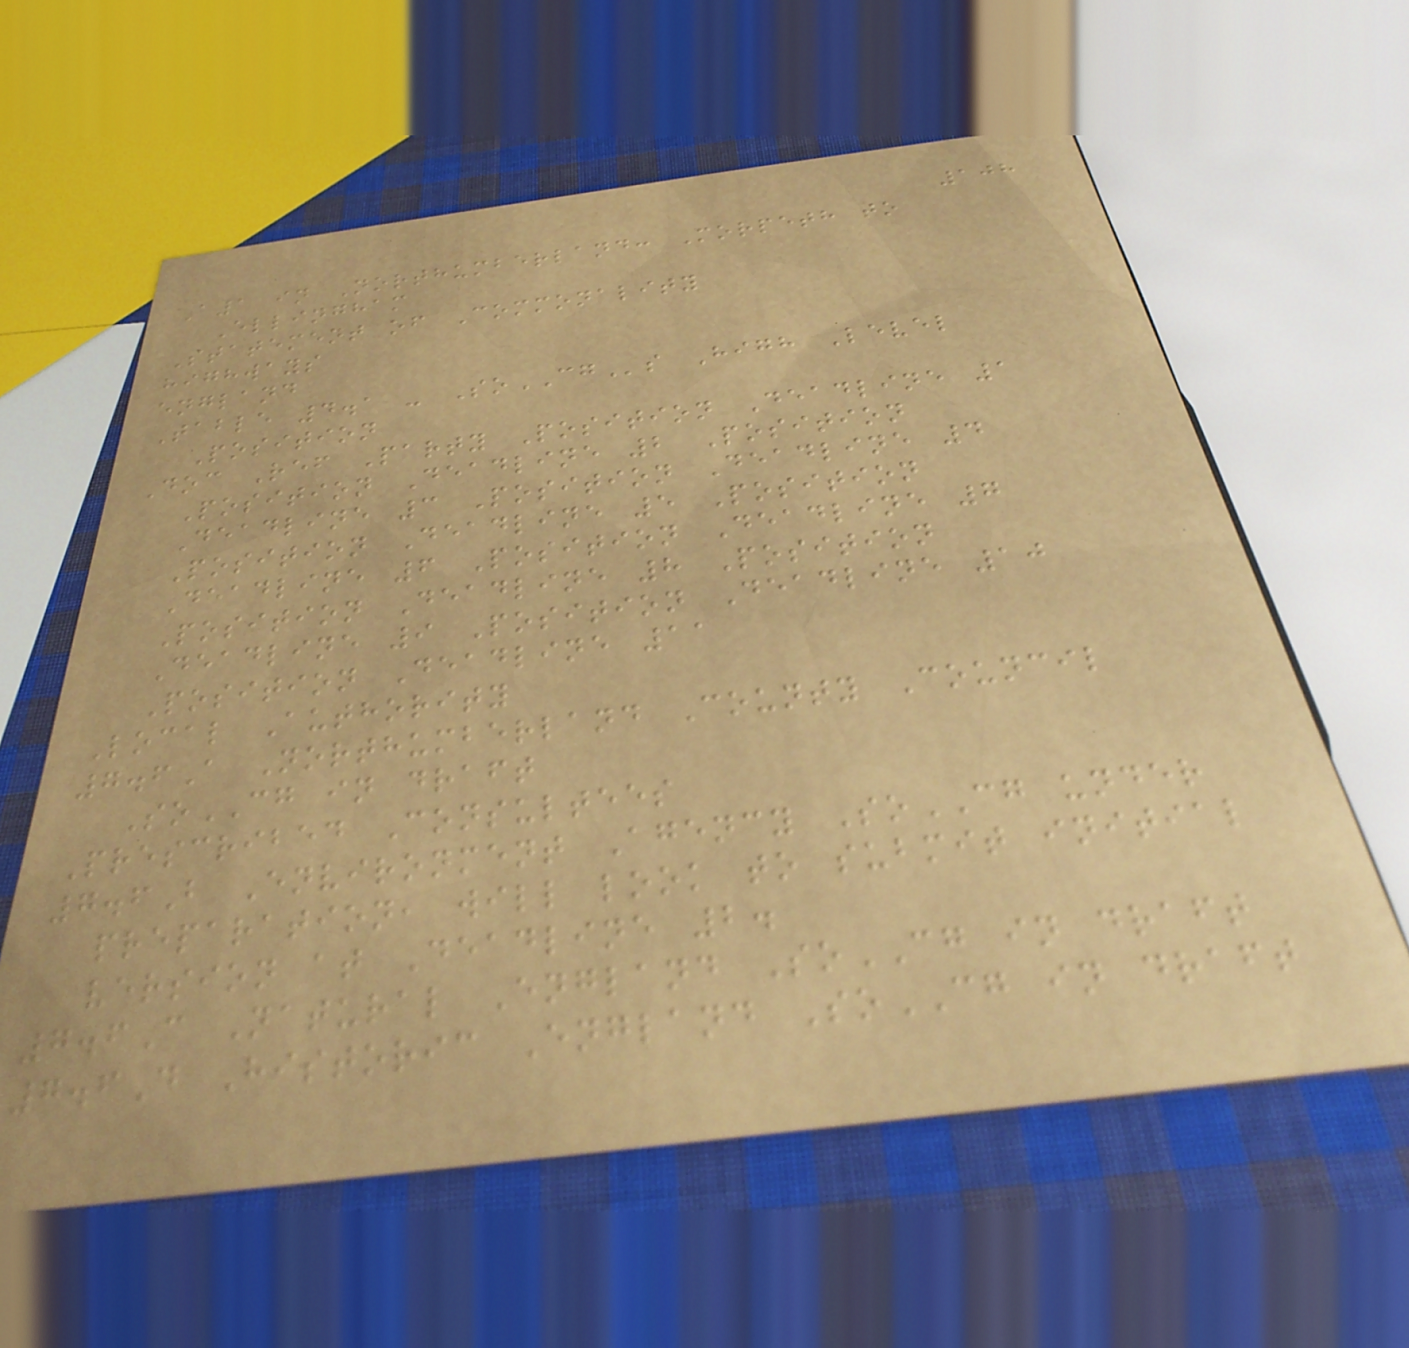108
A1 in Northumberland: Morpeth to
Ellingham
Statement of Commonality
highways
england
Table 4.1 - SoCGs High Level
Position
Doc Ref Party Position Deadline 1
Position Deadline 2 Position
Deadline 3 Position Deadline 4
Position Deadline 5 Position
Deadline 6 Position Deadline 7
Position Deadline 8 Position
Deadline 9 Position Deadline 10
Position Deadline 11
Local Authority
7.6A Northumberland County Council
SoCG in draft
Prescribed Consultees
7.6B Environment Agency SoCG under
preparation, will look to submit initial
version at Deadline 2.
7.6C Natural England SoCG in draft
7.6D Historic England SoCG in draft
